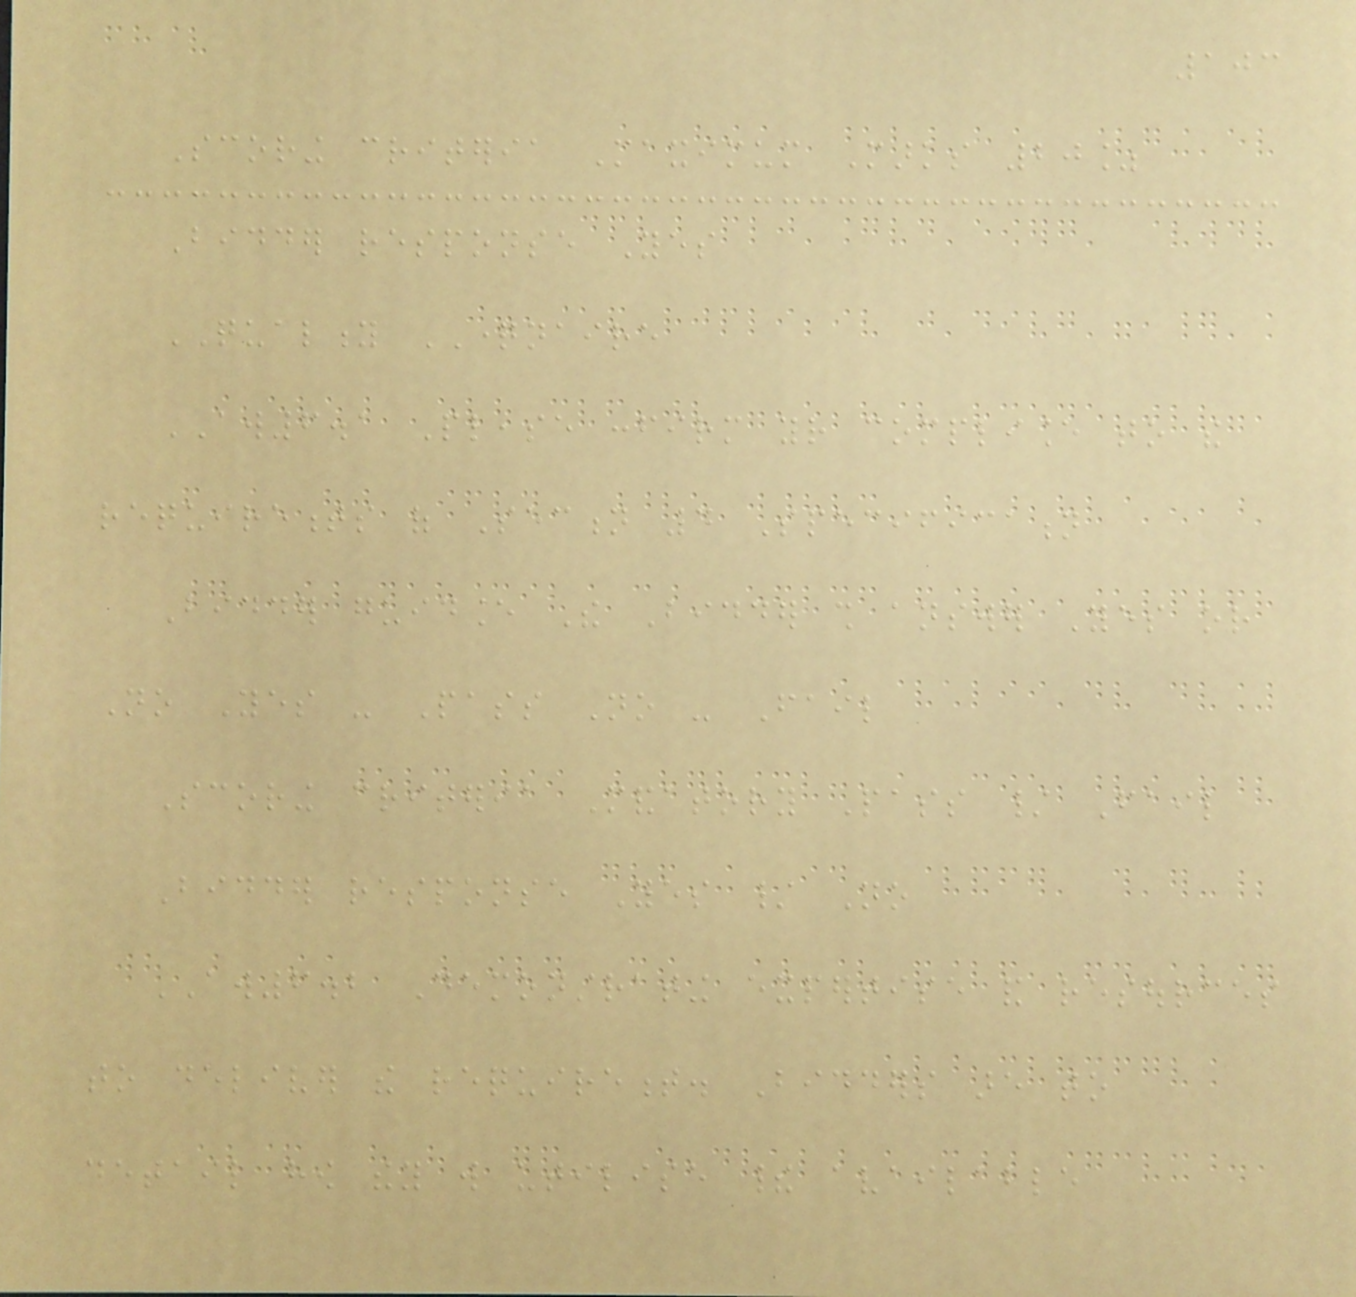103
Scoring criteria Maximum Marks 20%
Bidder response Yes
QUALITY QUESTIONNAIRE
AW6.1 Please confirm your compliance to the
requirements of Section 4 Specification
Bidder guidance The Bidder shall answer Yes or
No Yes - Pass No - Fail
Scoring criteria Mandatory Pass / Fail
Bidder response Yes / No
AW6.2 Demonstrating expertise and resources
to deliver the requirement. Bidders are to
detail how they will utilise their available
